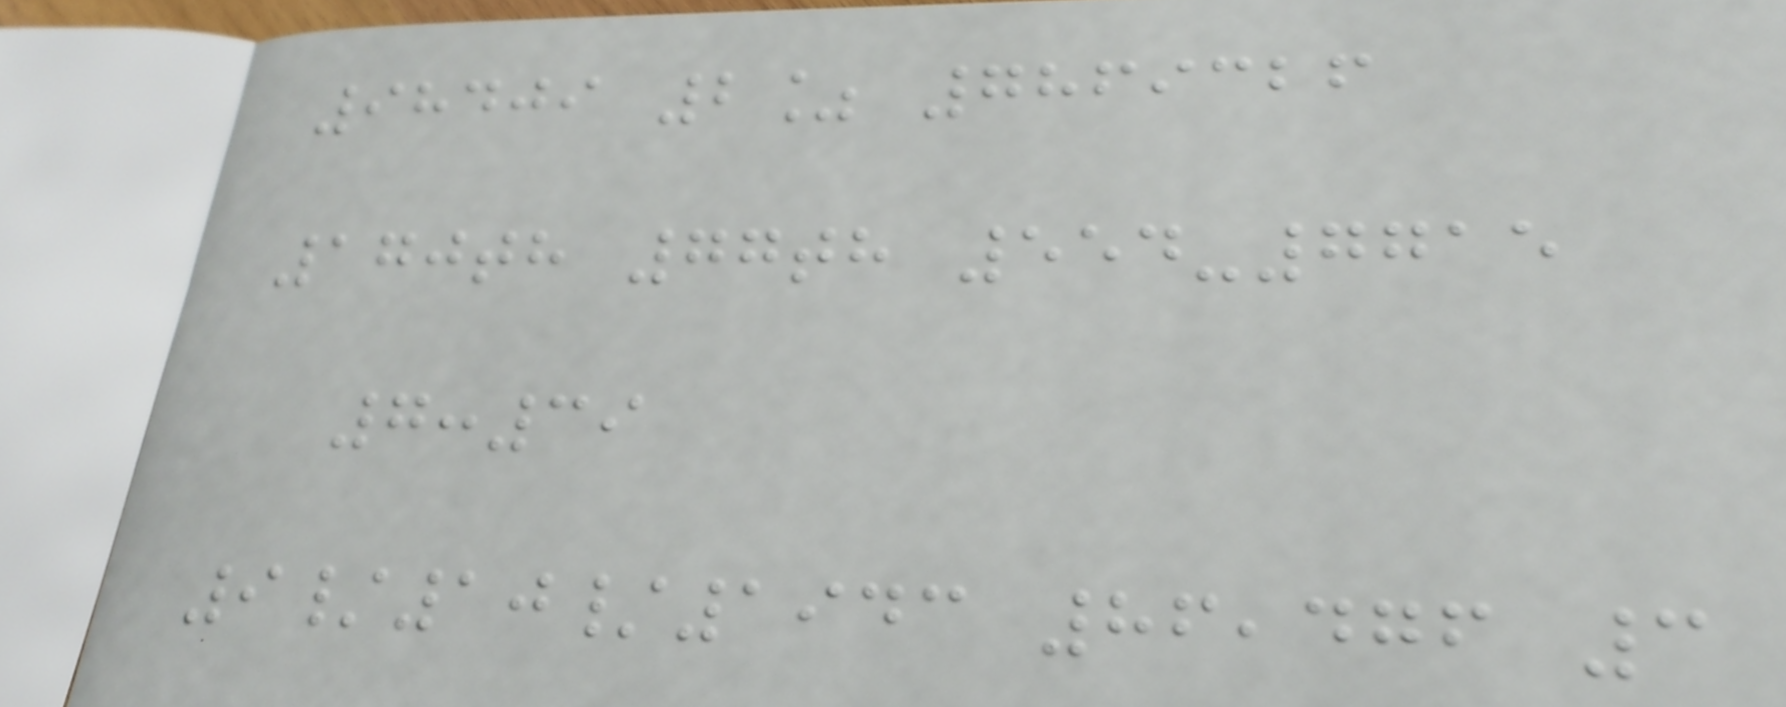98409 2% 7869326
170th 77th 554-7715
7:39
9/10/1943 86,476 3
